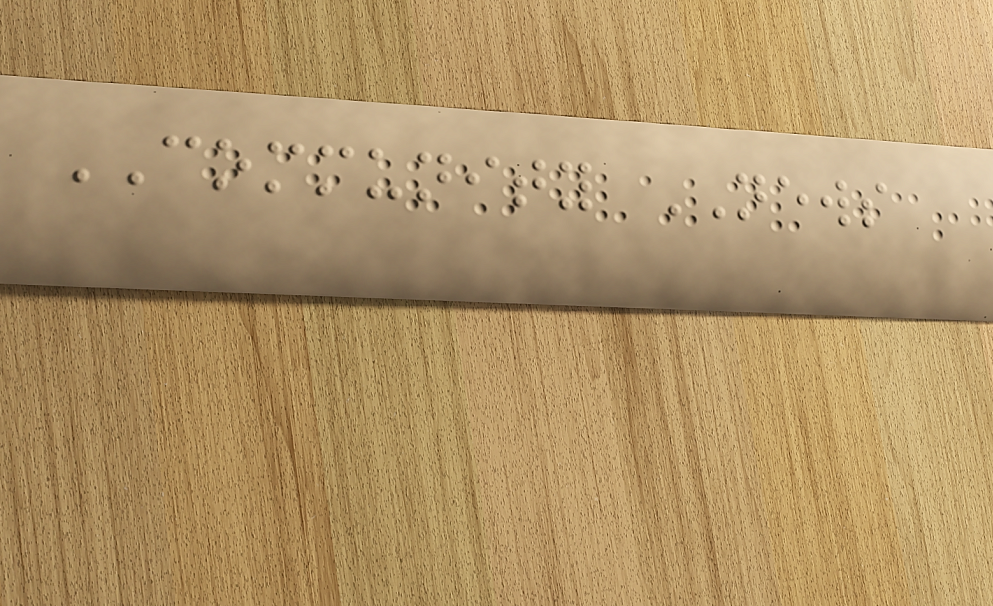COMMUNITY NEWS
